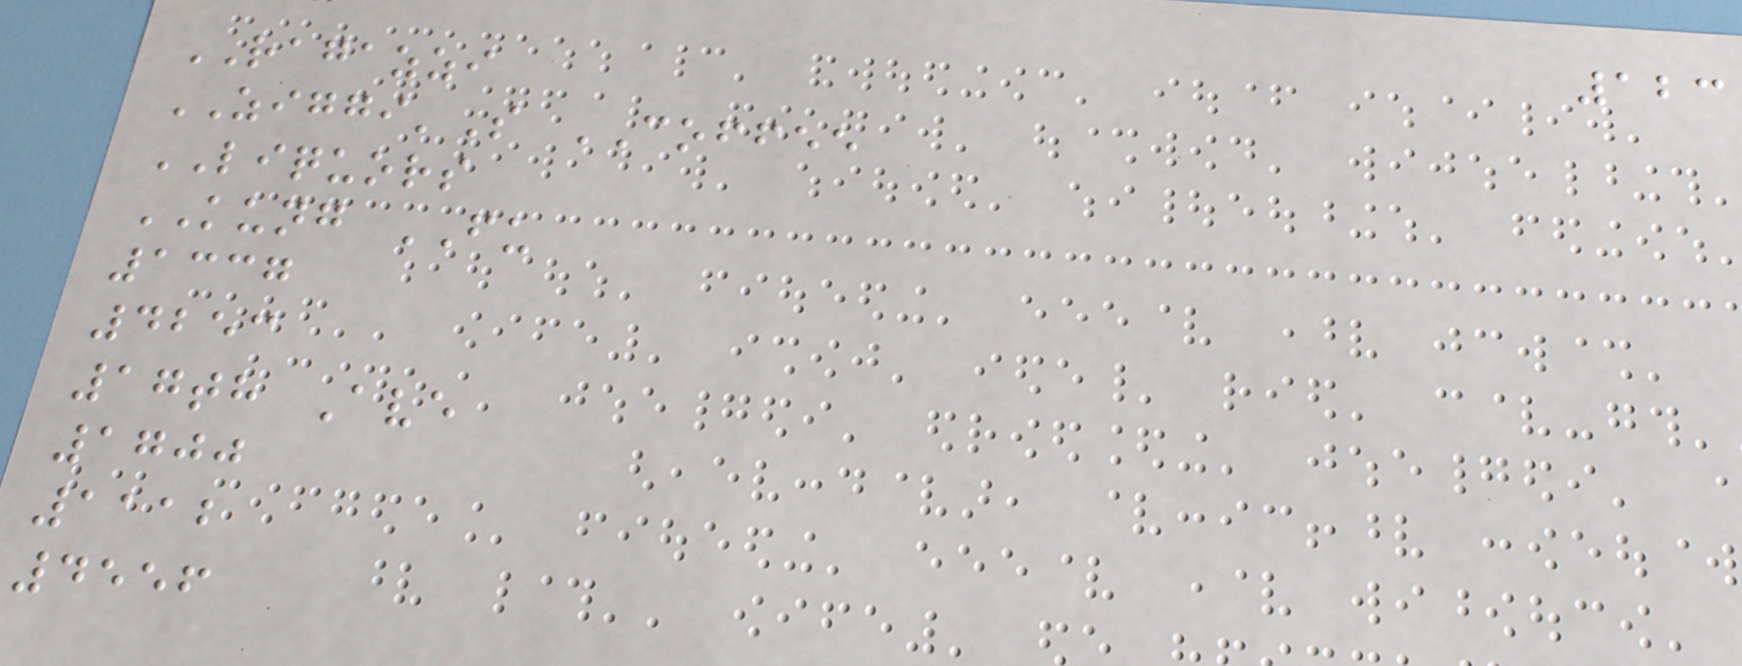123
RAGAZZI
ZIGGI'S COFFEE
LIQUORS
KUNG FU
1337
4253
17th Ave
1700
1112
4556
